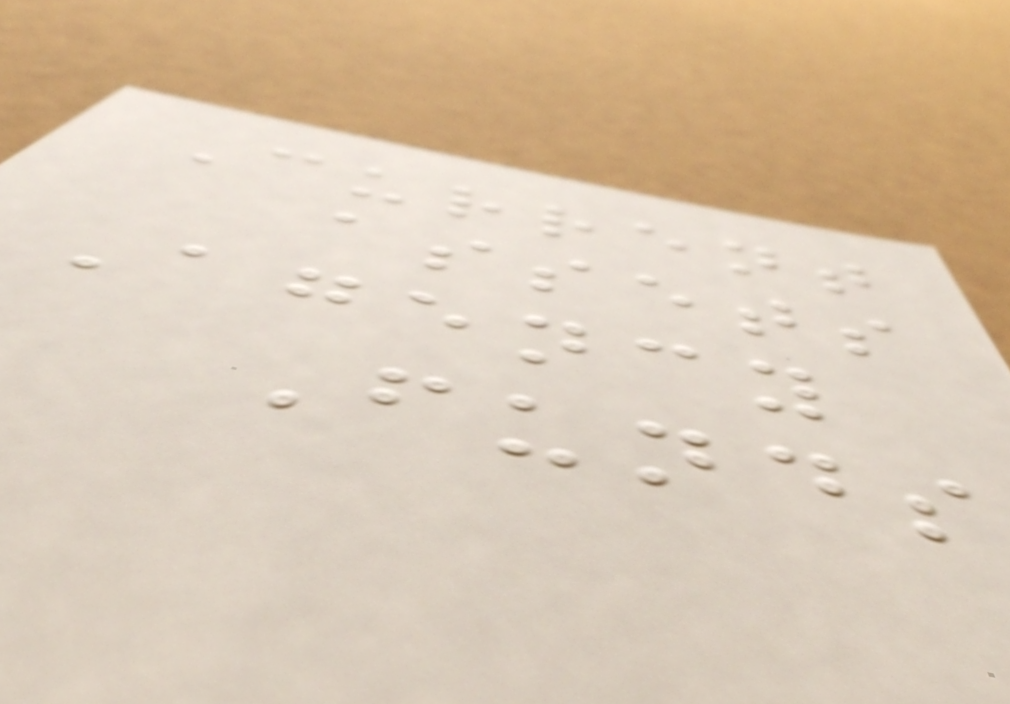Current
assets
Agency
Funds
